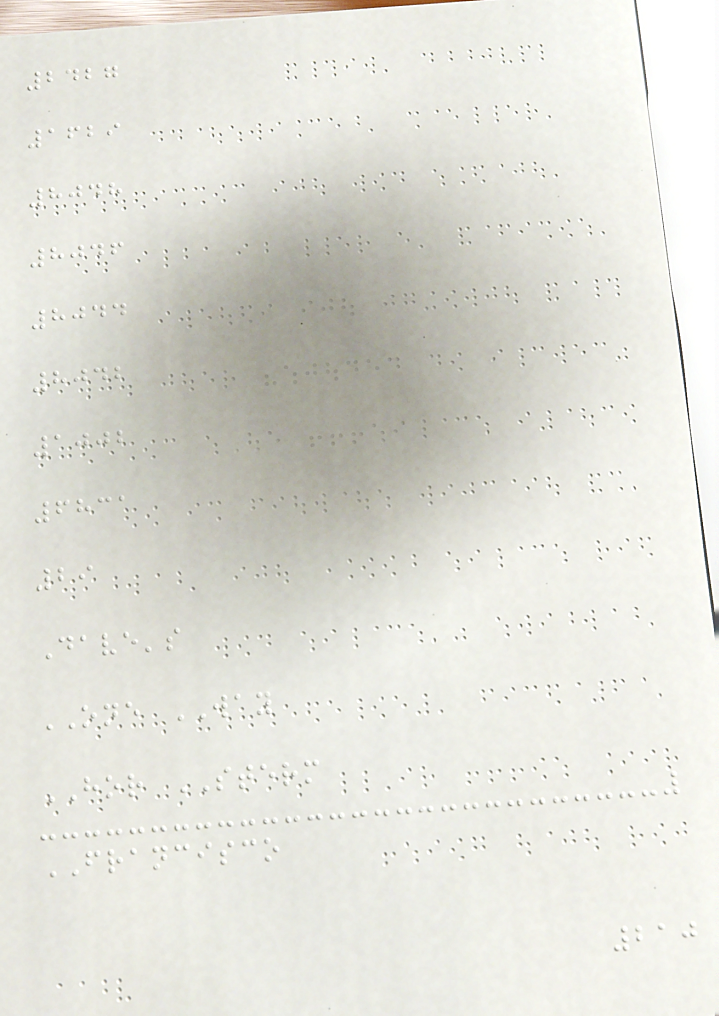2427
1629
8048
8046
8044
8042
1002
6831
29
Dave's
ONE WAY
HOR STERM
FRANCISCO
210
